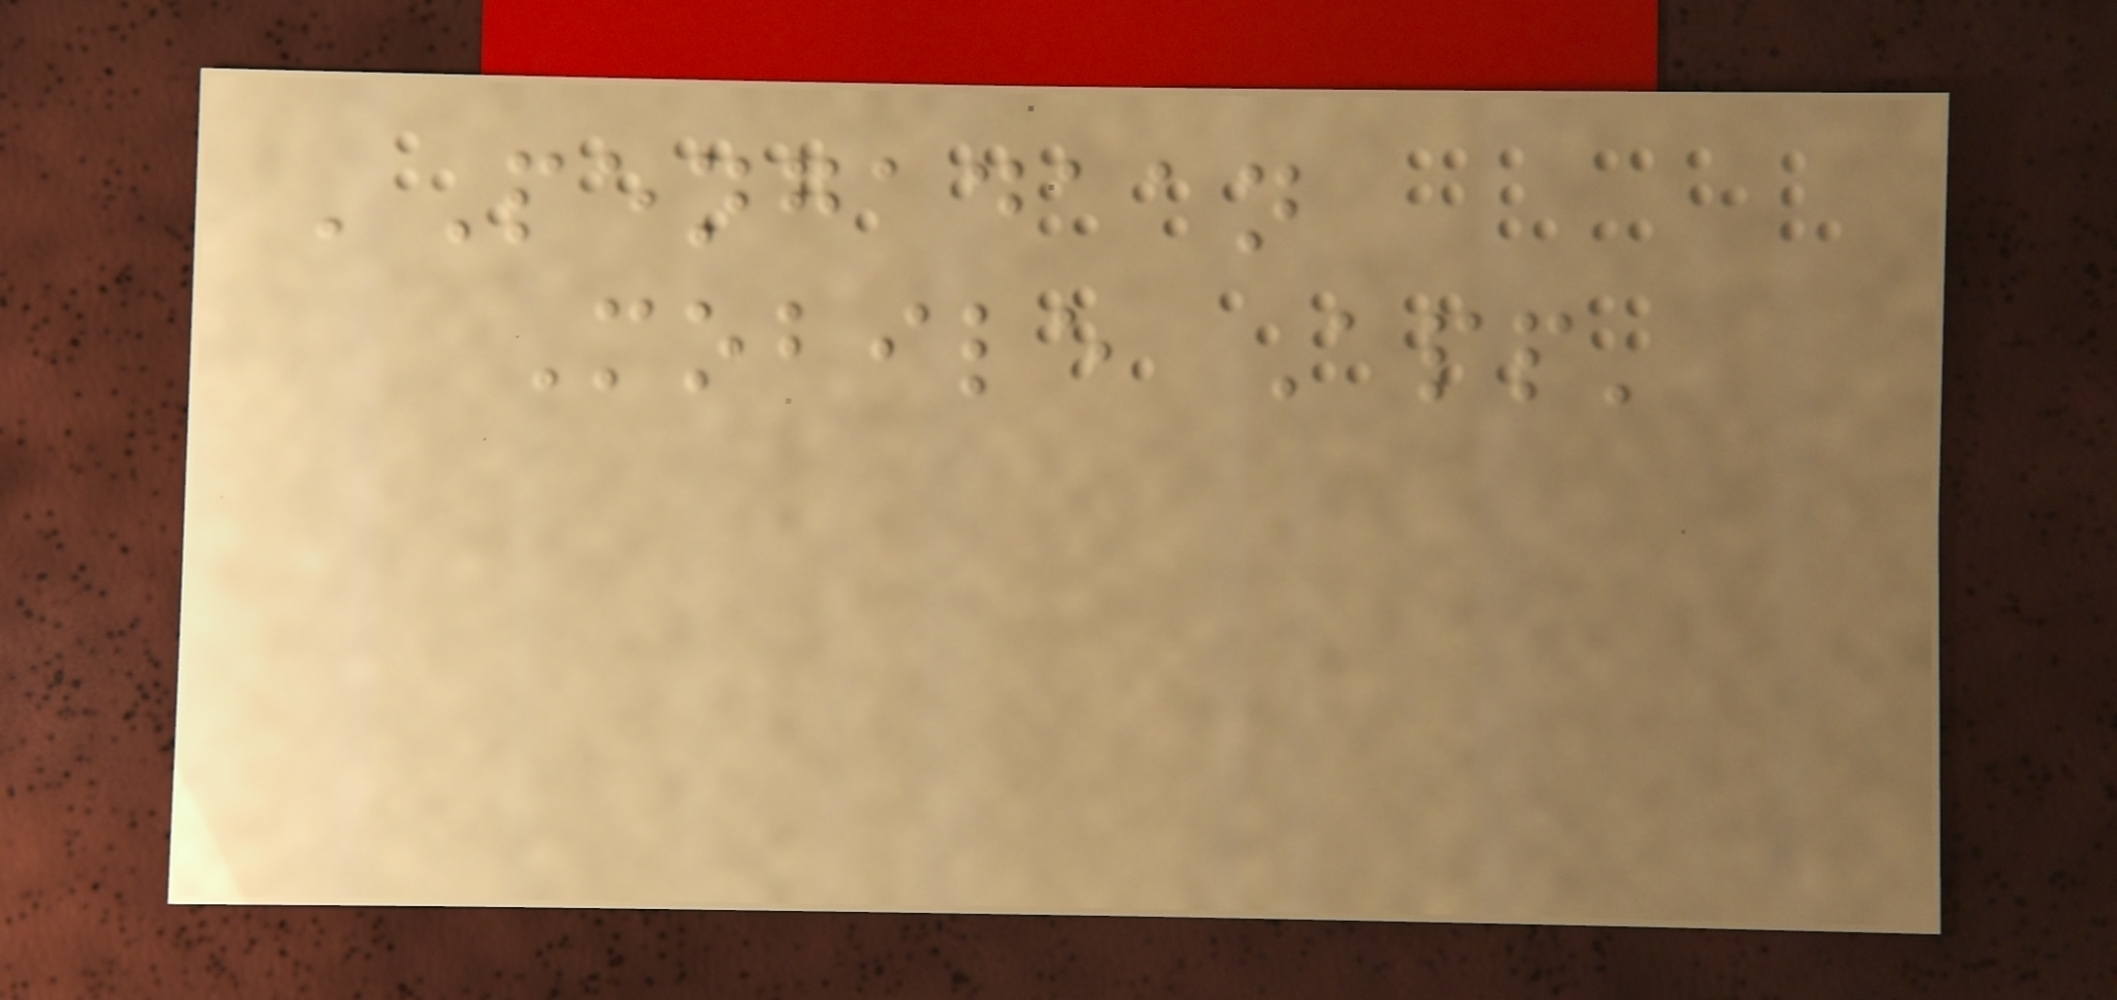'Pengadaan
Mobile App'
